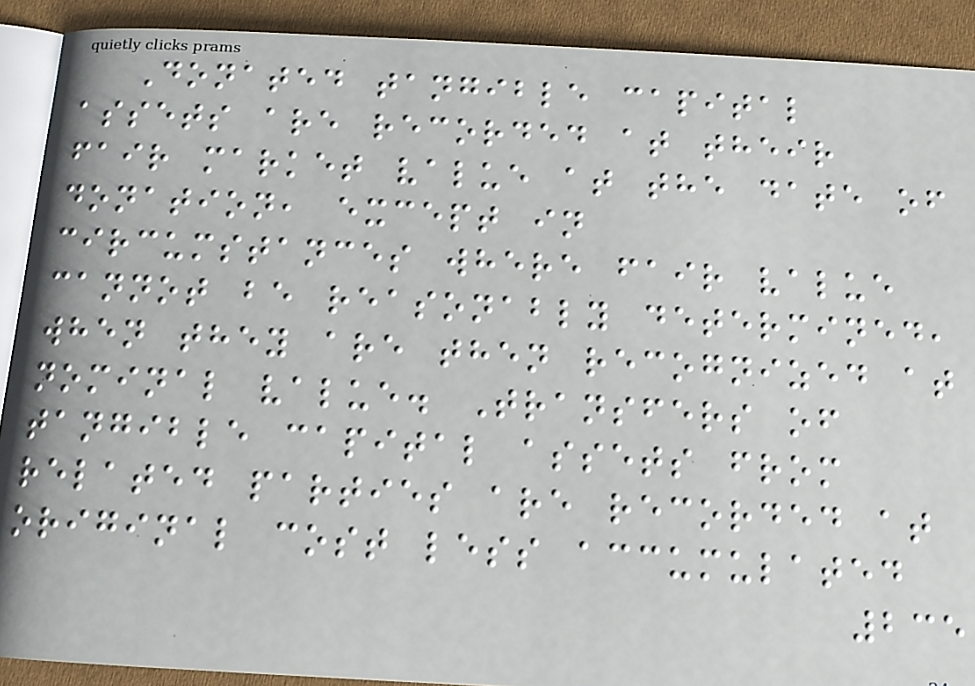Donated tangible capital
assets are recorded at their
fair market value at the date of
donation, except in
circumstances where fair value
cannot be reasonably determined,
when they are then recognized at
nominal value. Transfers of
tangible capital assets from
related parties are recorded at
original cost less accumulated
235
